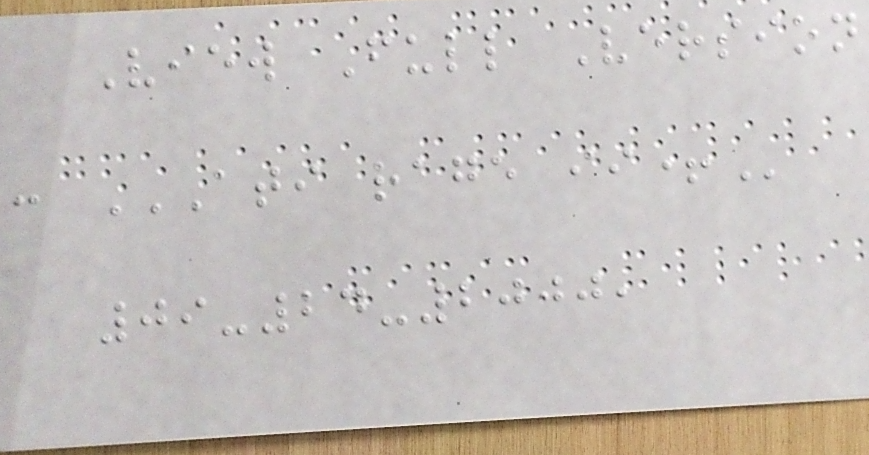View Full Version
: ATI RAGE II+
09-24-2000,
